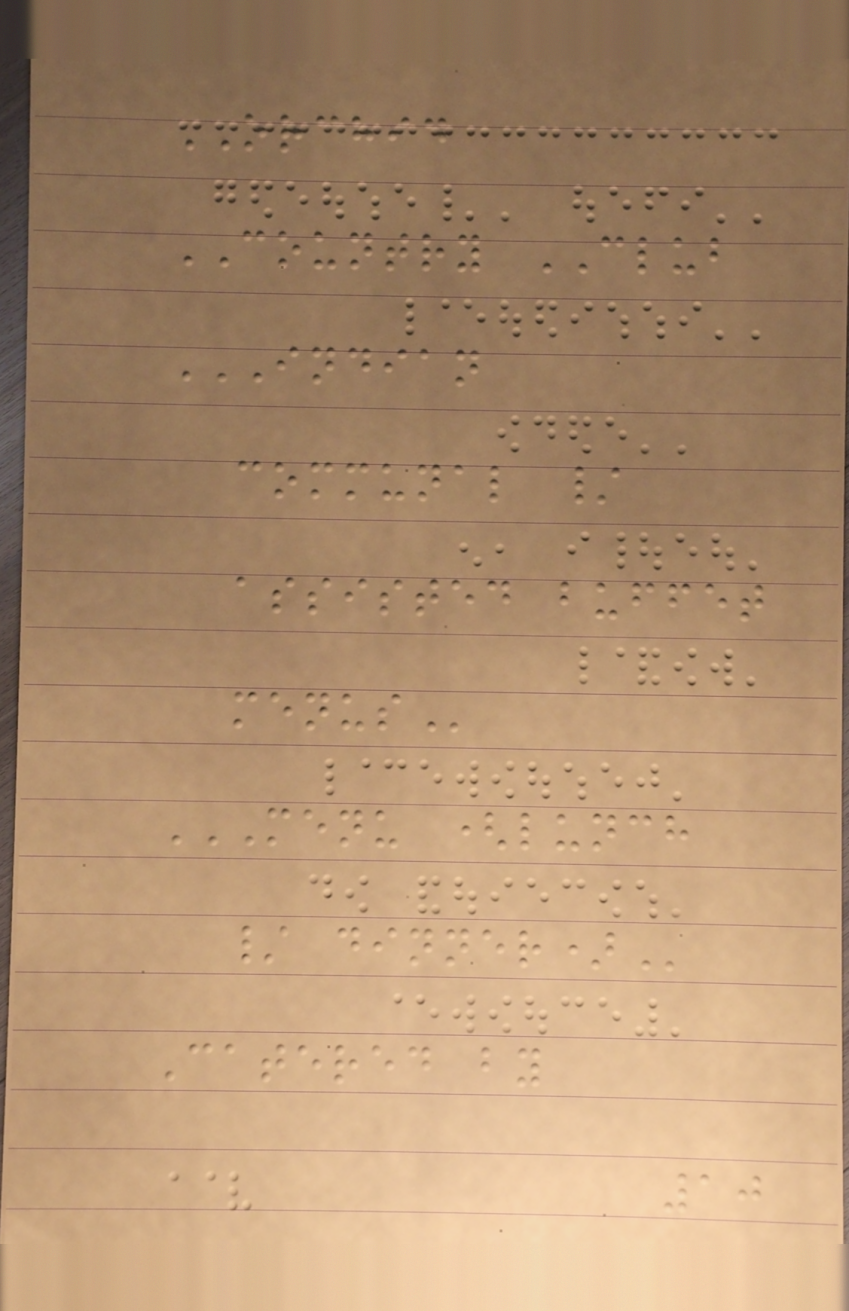ORCHID
COUNTRY CLUB
INDIAN
COMMUNAL /
ASSISTED BUFFET
MENUS
MENU (LUNCH
/ DINNER)
Catered by
10
